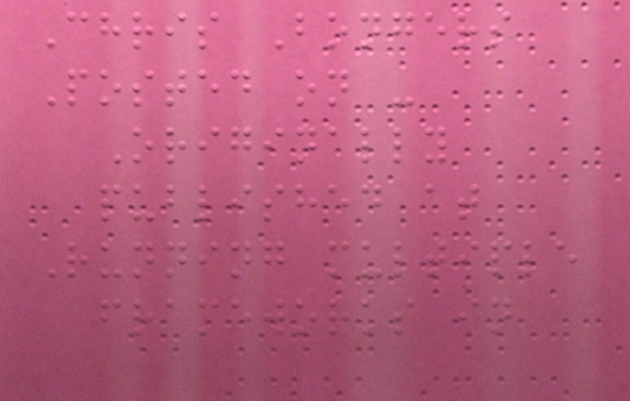Chris Bongers
Posted on -
Originally
published at
Running multiple
frameworks in
